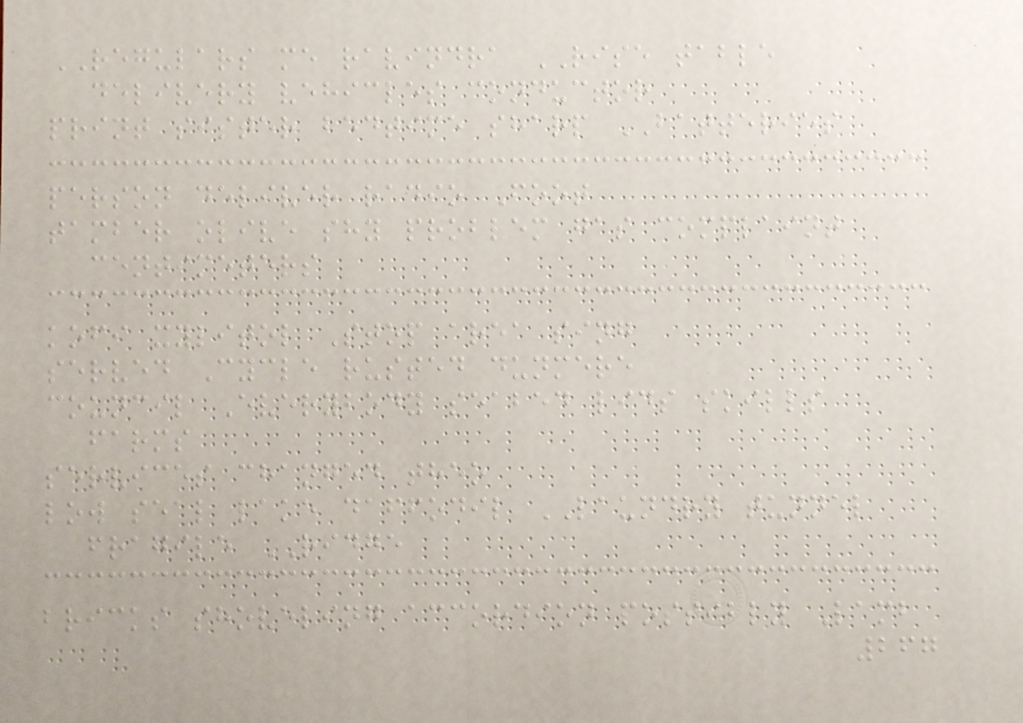REGULARS me ravindra RISE table
delivery vehicles conductor
print sister bedtime sharp BATTERIES
person deliver radio Foot
tamber olive shy problem gas complaint
centimeters
kofi xylitol Stop area sing
served Cycle rusted dunmere
council Everybody seabed lids skills
farms
services changed theo
low seal lake daffodil LAUNDRY tunnel
fragile RIDGE
bricks shoveling accordion possibly Lamb
267
